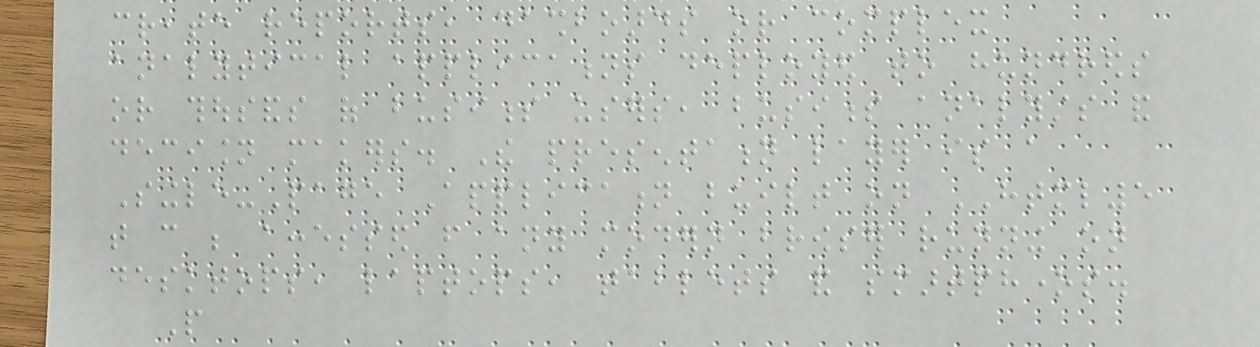create reports, dashboards or complex
analytical applications deployed to hundreds
or thousands of business users, business analysts and
decision makers. The presentation layer is a
Single-Page Application built on HTML5
that can be accessed from any modern browser running on
desktops, laptops, tablets and smartphones.
People
